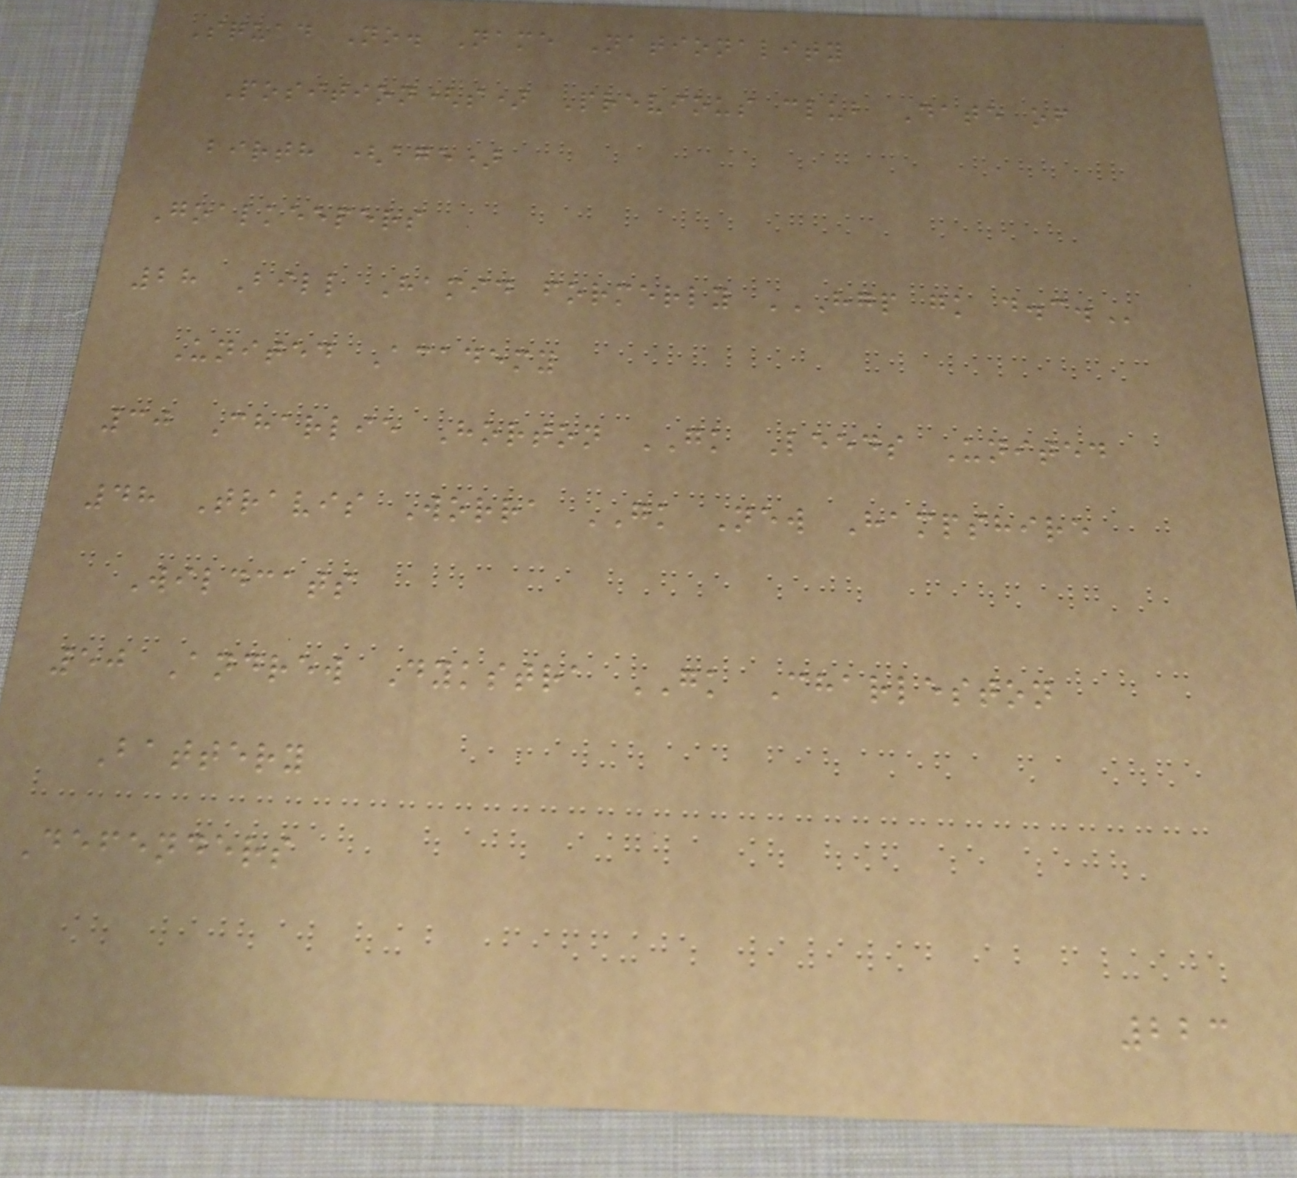Squad No. Name Nationality
Position(s) Previous club Date of
birth (age)
Goalkeepers
28 Bill Hamid formerly HGP GK D.C.
United Academy
30 Charlie Horton GK Leeds United
48 Travis Worra GK New Hampshire
Wildcats
50 Andrew Dykstra GK Charleston
Battery
Defenders
223
